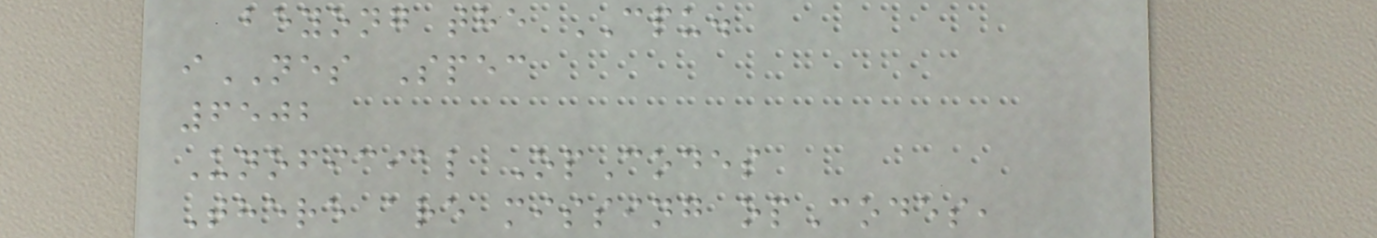beyong the CPU.
iNES Spec
6502
Unoficial OpCodes
There are missing opCodes,
